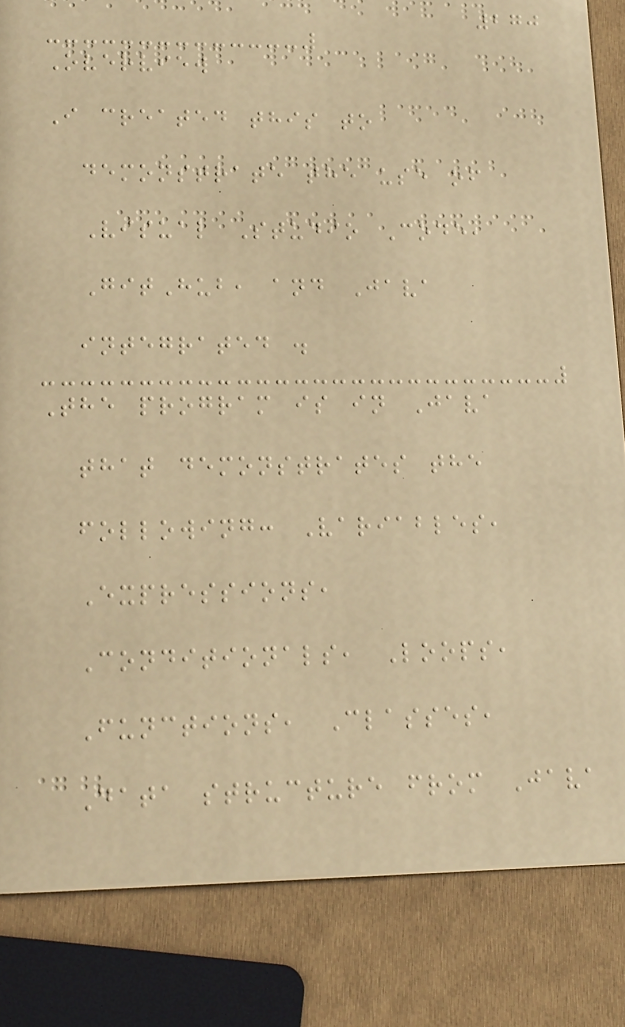270
Overview
I created this to
demonstrate the use of
Visual Studio Code,
GitHub, and Java
integrated .
The program is in Java
that demonstrates the
following: Variables,
Expressions,
Conditionals, Loops,
Functions, Classes,
Data structure from Java
